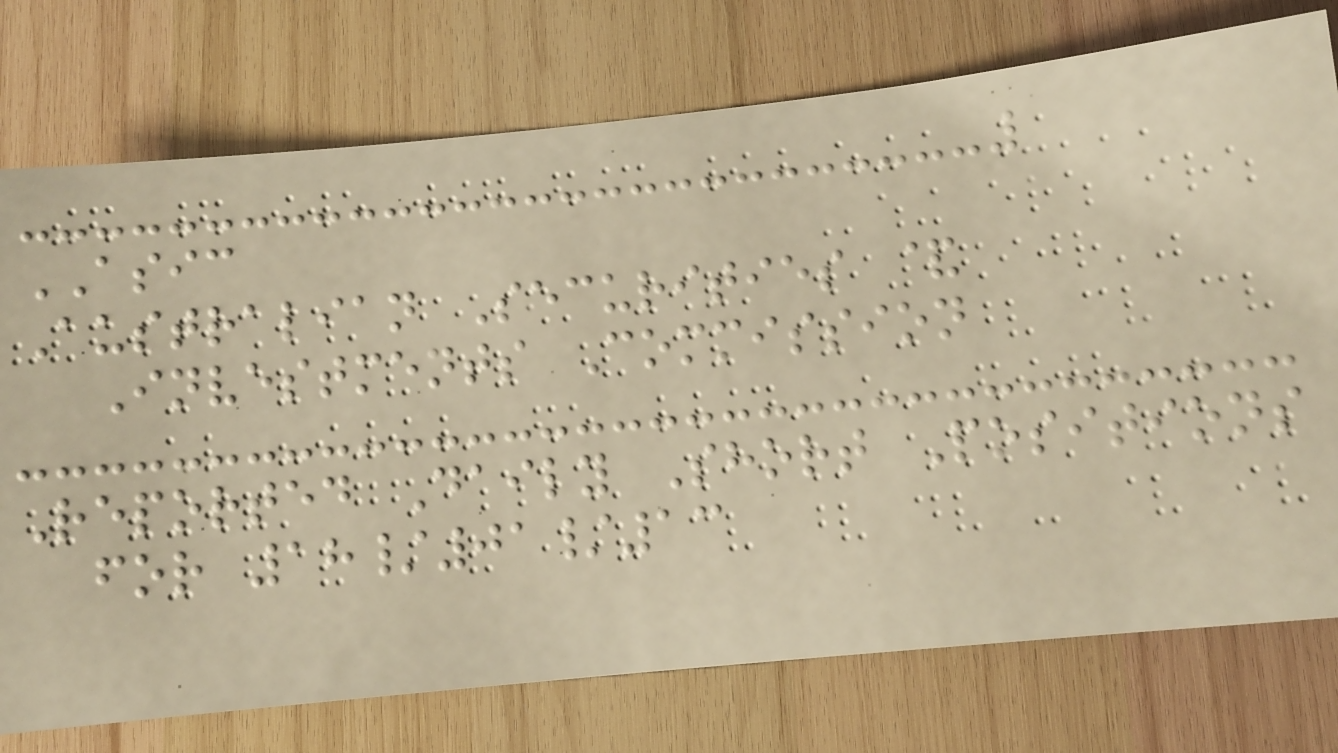ASIC
Australian Securities &
Investments Commission
Reported Daily Short Positions
for 18/01/13
